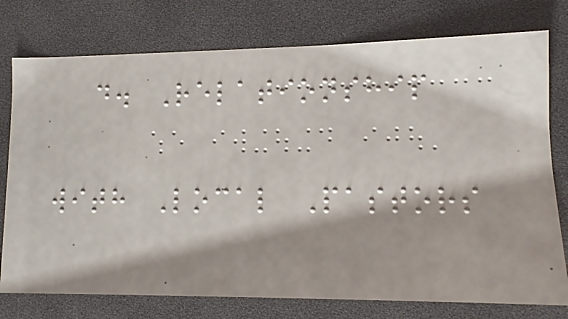d. Relationship
with Local Pastors
